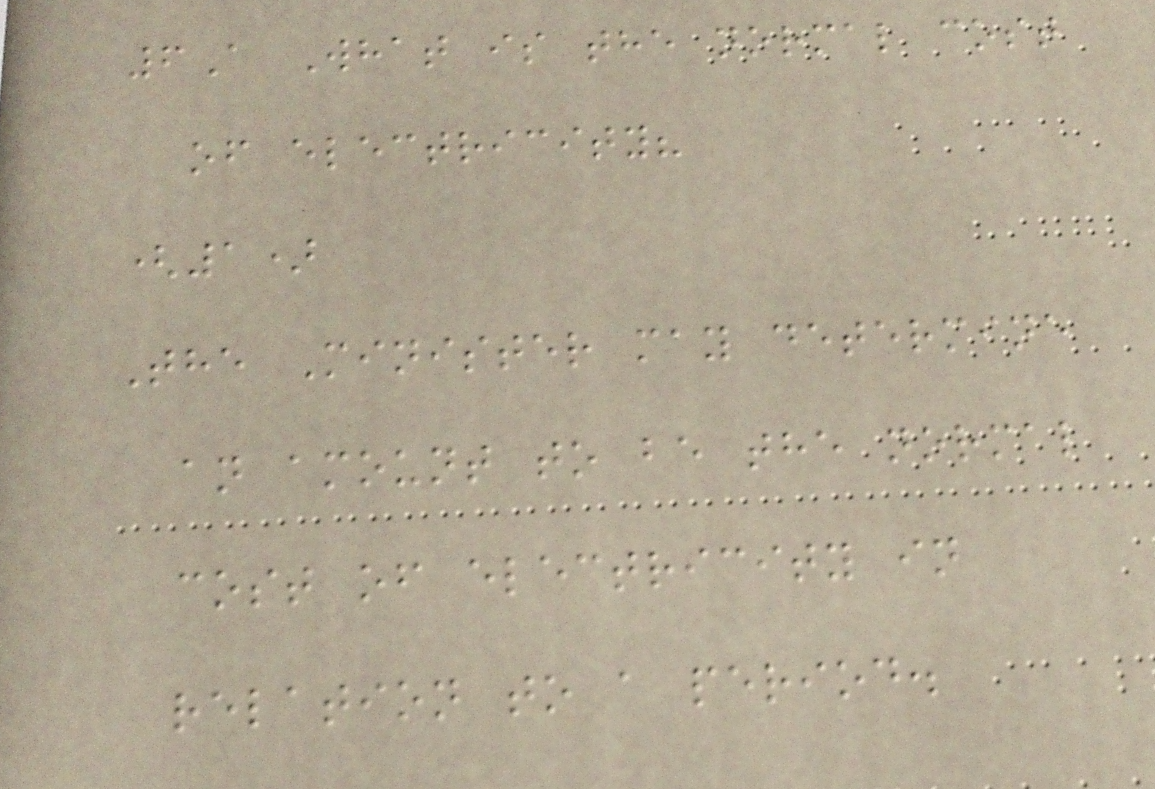6A What is the normal cost
of electricity?
(1)
The Minister may determine
an amount to be the normal
cost of electricity in
relation to a period.
